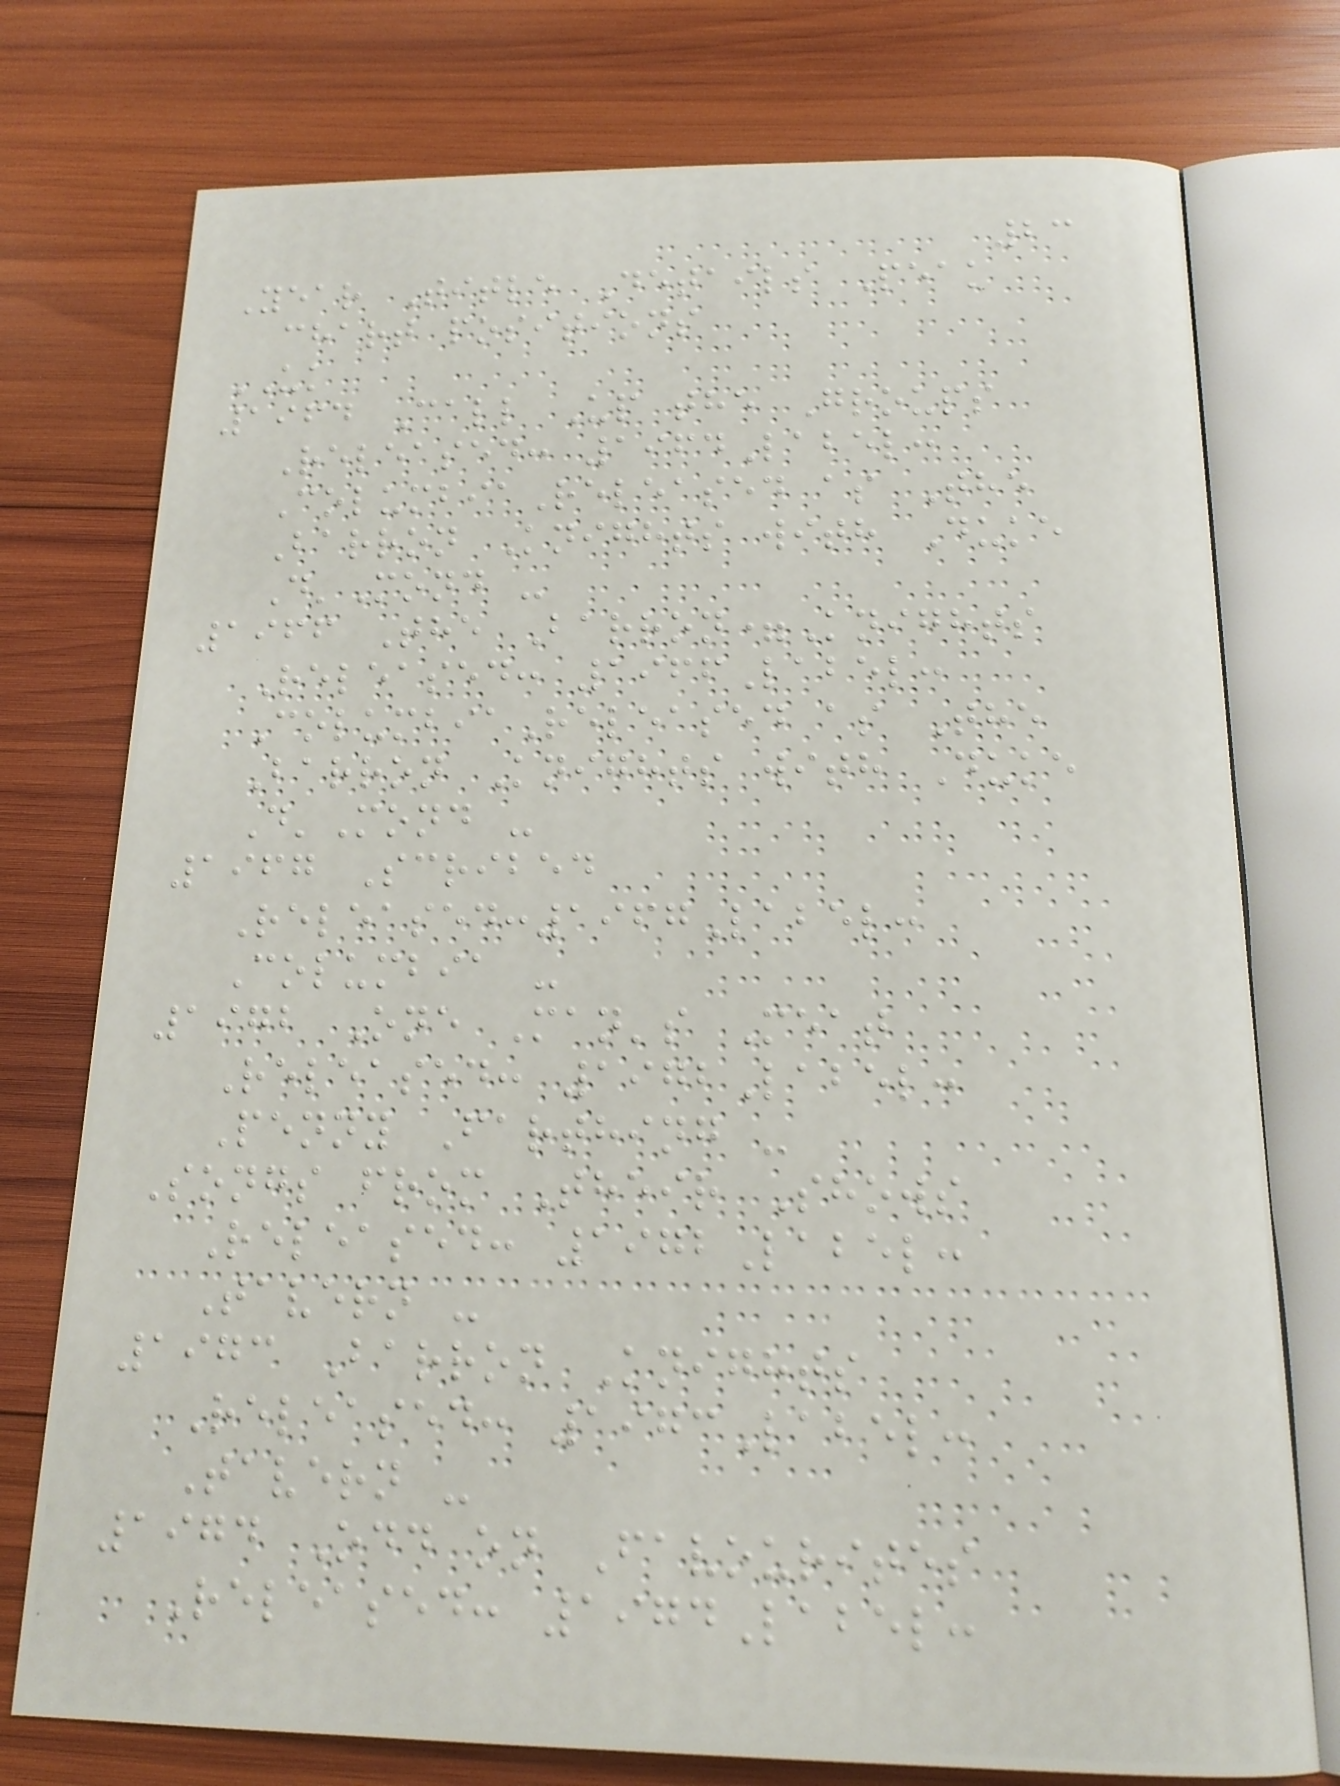23
Year Title Details Peak
chart positions
UK
1964 Call Up the Groups
Released: 1964Label:
ColumbiaReleased as The
Barron Knights with Duke
D'Mond -
1966 The Barron=Knights
Released: 1966Label:
ColumbiaReleased as The
Barron Knights with Duke
D'Mond -
1967 Scribed
Released:1967Label:
Columbia -
1972 One Man's Meat
Released: 1972Label:
Penny Farthing -
Songs from Their Shows
Released: 1972Label:
Tavern -
1973 Barron Knights
Released: 1973Label:
Tavern -
1974 Odd on Favourites
Released: 1974Label:
